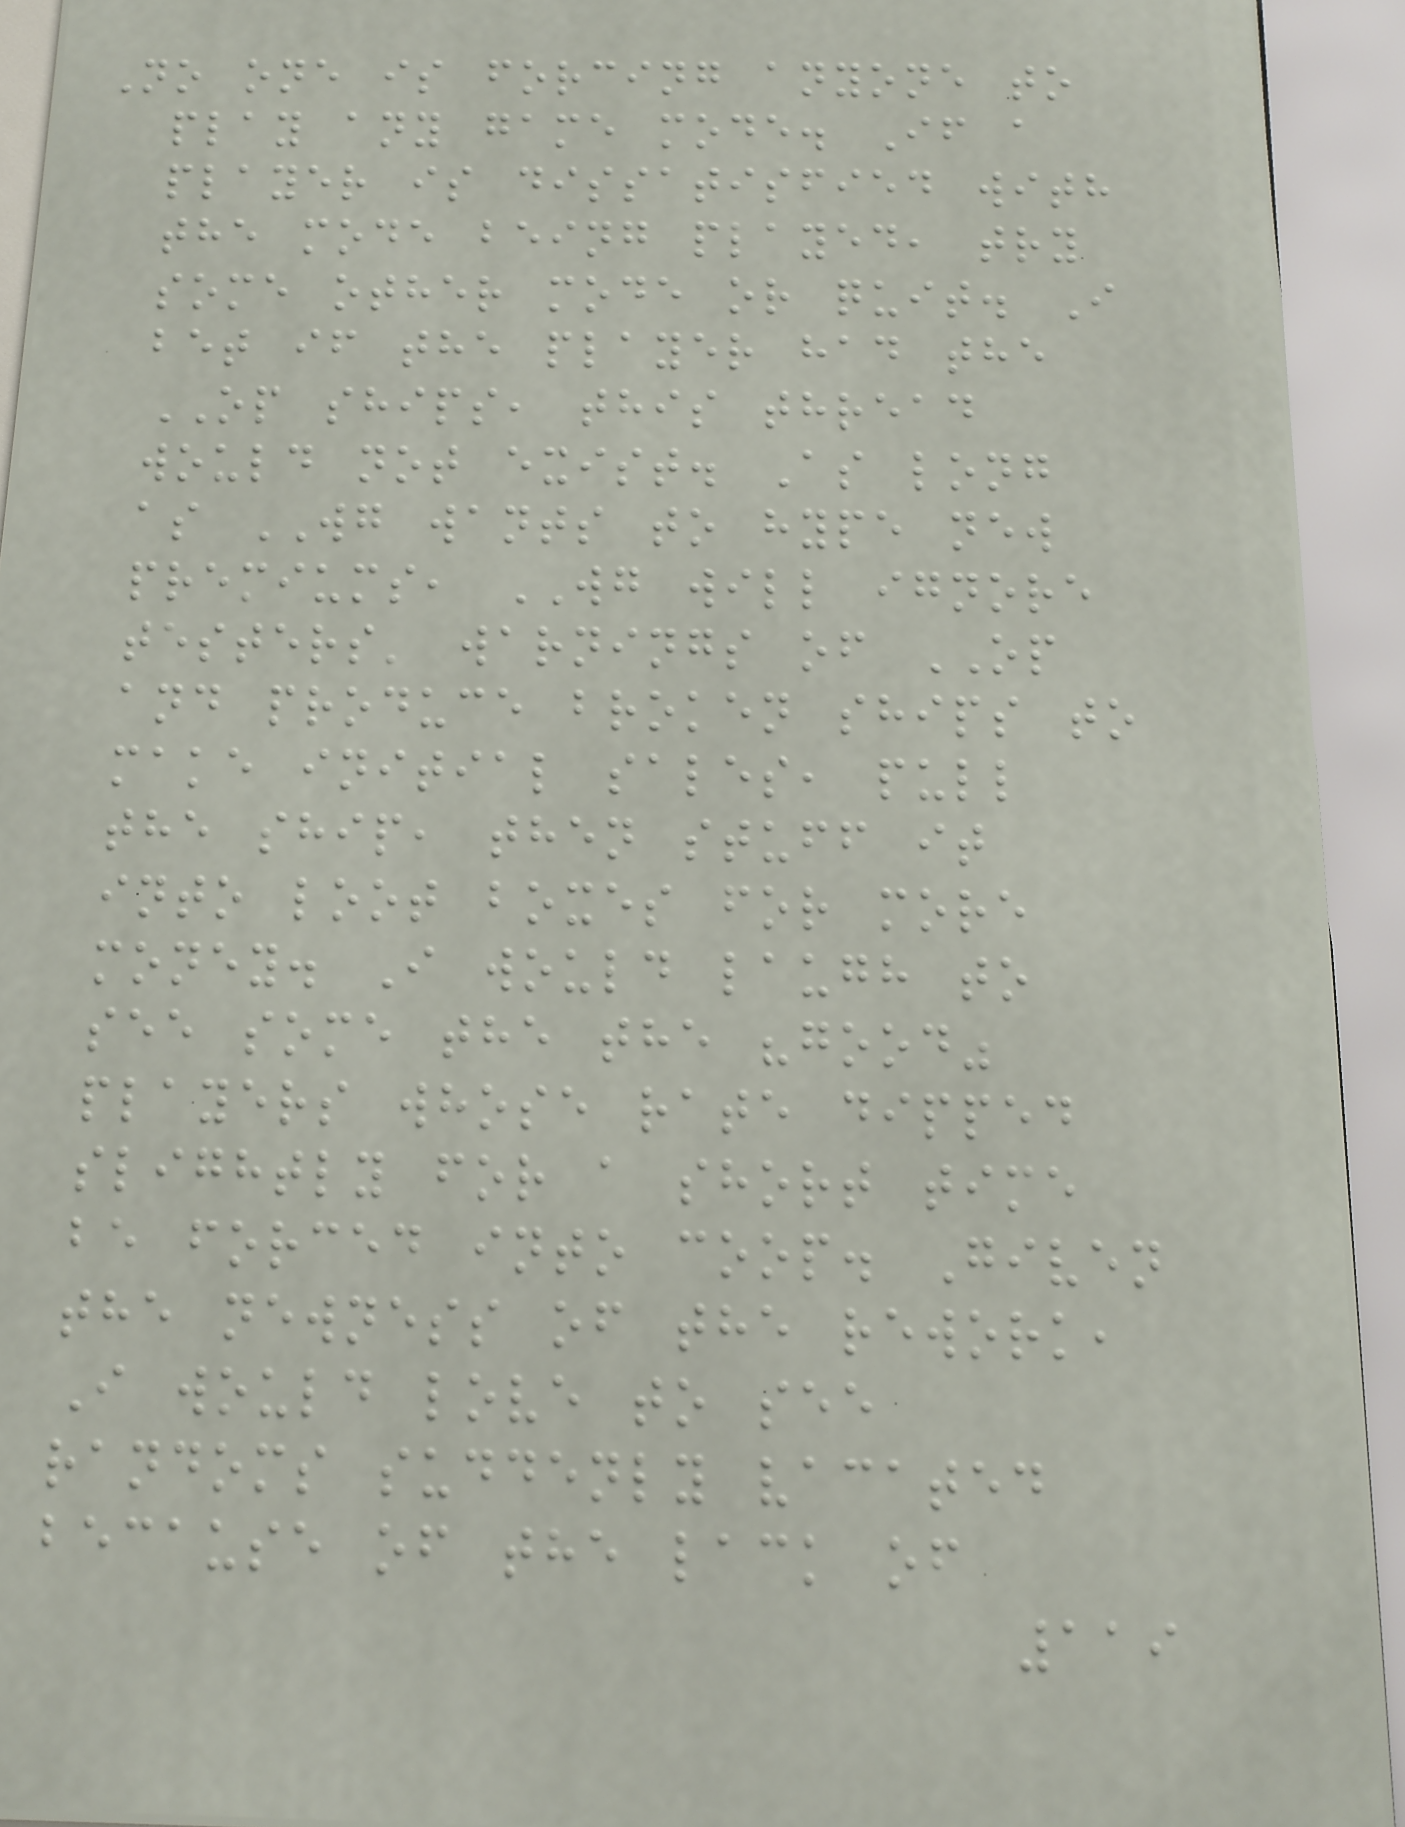No one is forcing anyone to
play any game mode. If a
player is dissatisfied with
the mode being played, try
some other mode or quit. I
bet if the player had the
OP ships, this thread
would not exist. As long
as WG wants to hype new
premiums, WG will ignore
testers' warnings of OP
and produce broken ships to
make initial sales, pull
the ship, then stuff it
into loot boxes for more
money. I would laugh to
see some the the "good"
players whose rate dipped
slightly for a short time
be forced into coop. Given
the newness of the rework,
I would love to see
randoms suddenly vacated
because of the lack of
119
